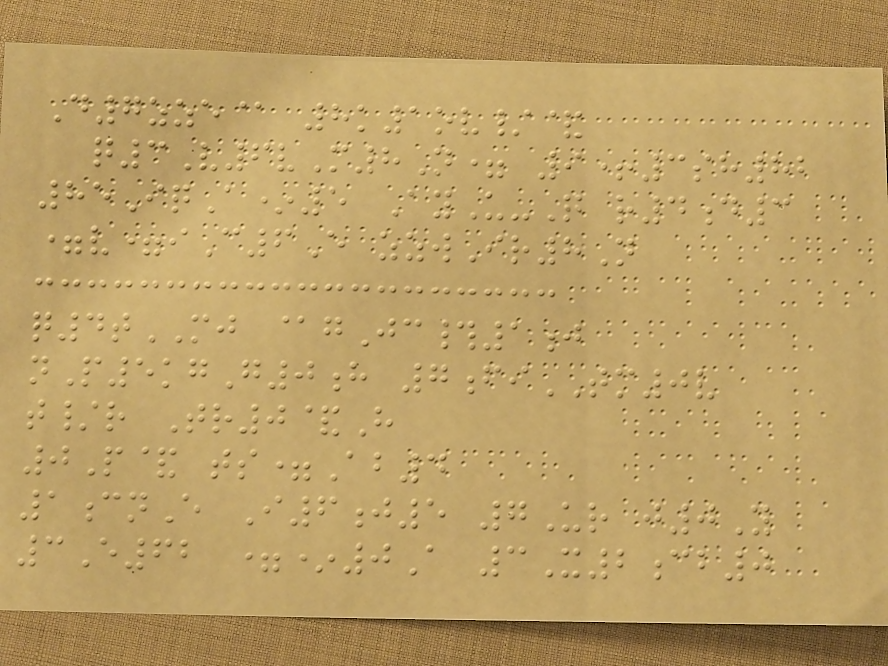D7zze@ 8k1ov/&
q3V6vM8N= 9+3sh82
85IqA*5 AyU-Q r4d3
=v=iC6E zzwIr8N
q4tMJ @gJc#1j
nP5kgG0h 7fiTM0v
t/r Tr0&H
0P& ts=Ab4
1cnE I6j5 7Ur j0Y
3E62 =*0A 3X2cb0
